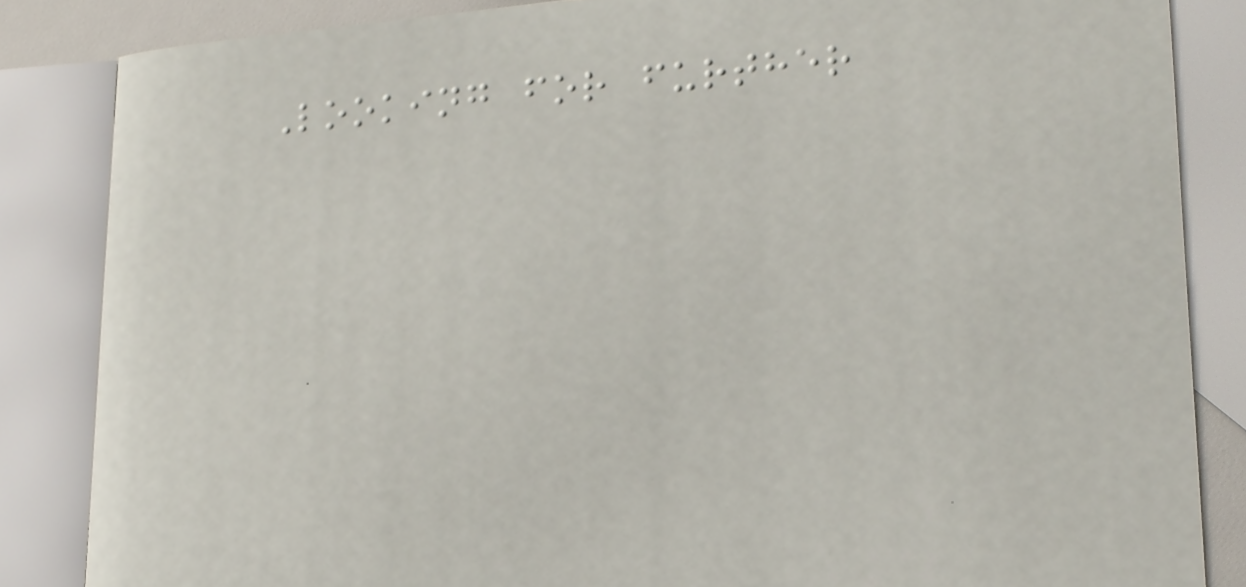Looking for further
